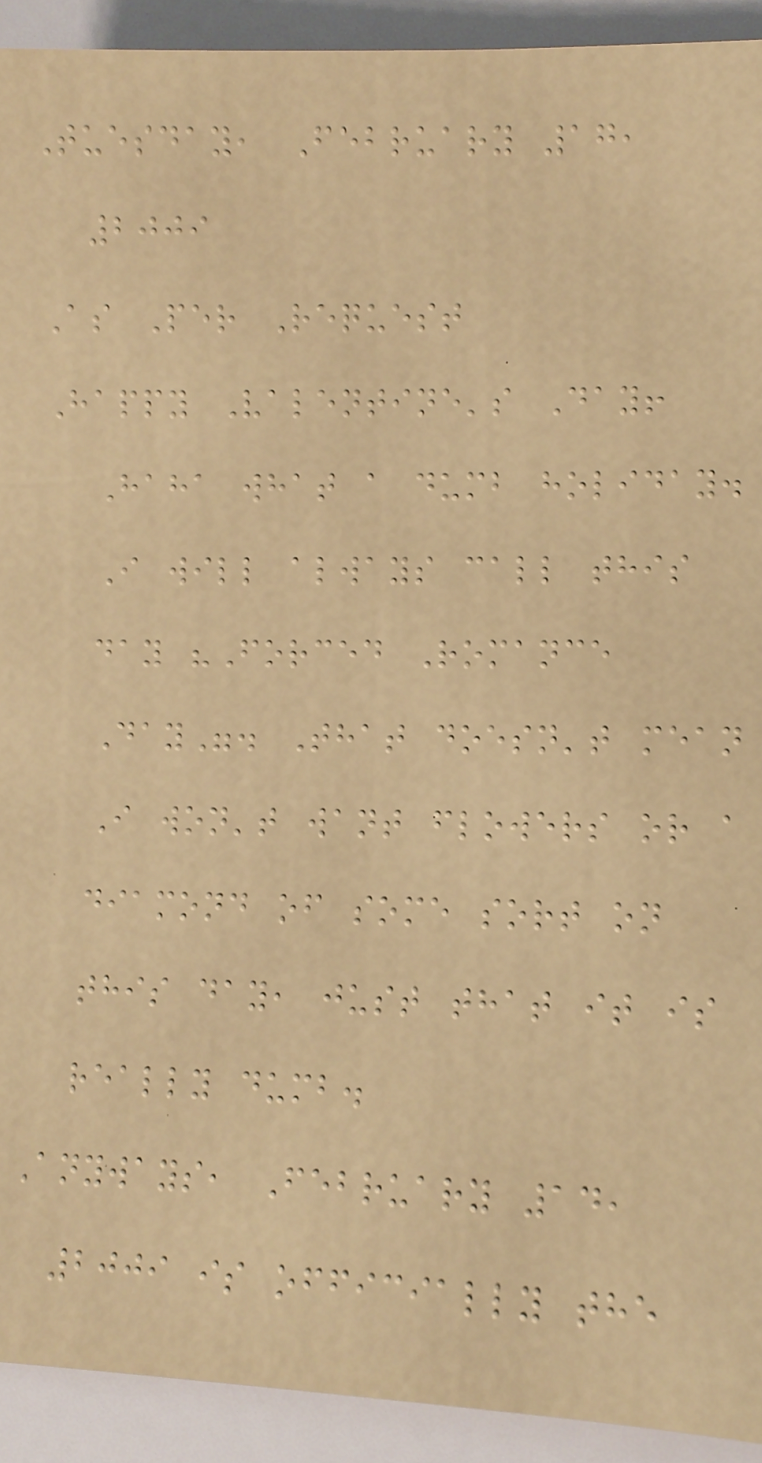Tuesday, February 17,
2009
As Per Request
Happy Valentine's Day!
Haha what a dumb holiday.
I will always call this
day "Forced Romance
Day". That doesn't mean
I won't want flowers or a
diamond of some sort on
this day, just that it is
really dumb.
Anyways, February 14,
2009 is officially the
